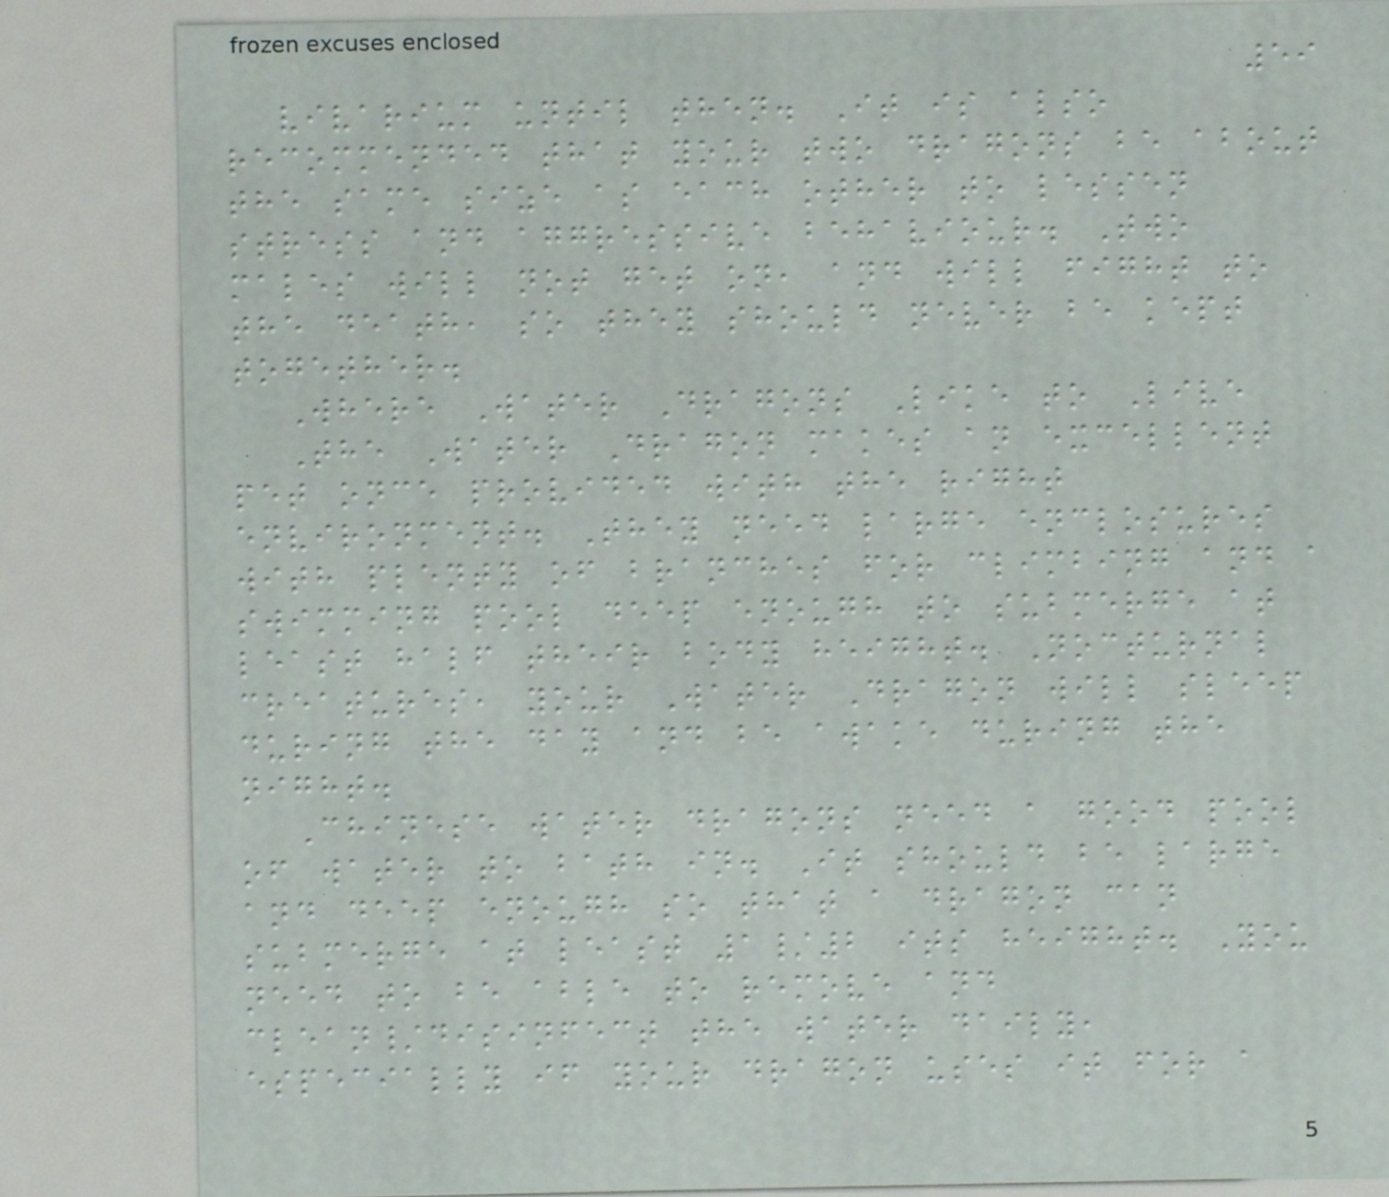59
vivarium until then. It is also
recommended that your two dragons be about
the same size as each other to lessen
stress and aggressive behaviour. Two
males will not get on, and will fight to
the death, so they should never be kept
together.
Where Water Dragons Like to Live
The Water Dragon makes an excellent
pet once provided with the right
environment. They need large enclosures
with plenty of branches for climbing and a
swimming pool deep enough to submerge at
least half their body height. Nocturnal
creatures, your Water Dragon will sleep
during the day and be awake during the
night.
Chinese water dragons need a good pool
of water to bath in. It should be large
and deep enough so that a dragon can
submerge at least 1/2 its height. You
need to be able to remove and
clean/disinfect the water daily,
especially if your dragon uses it for a
